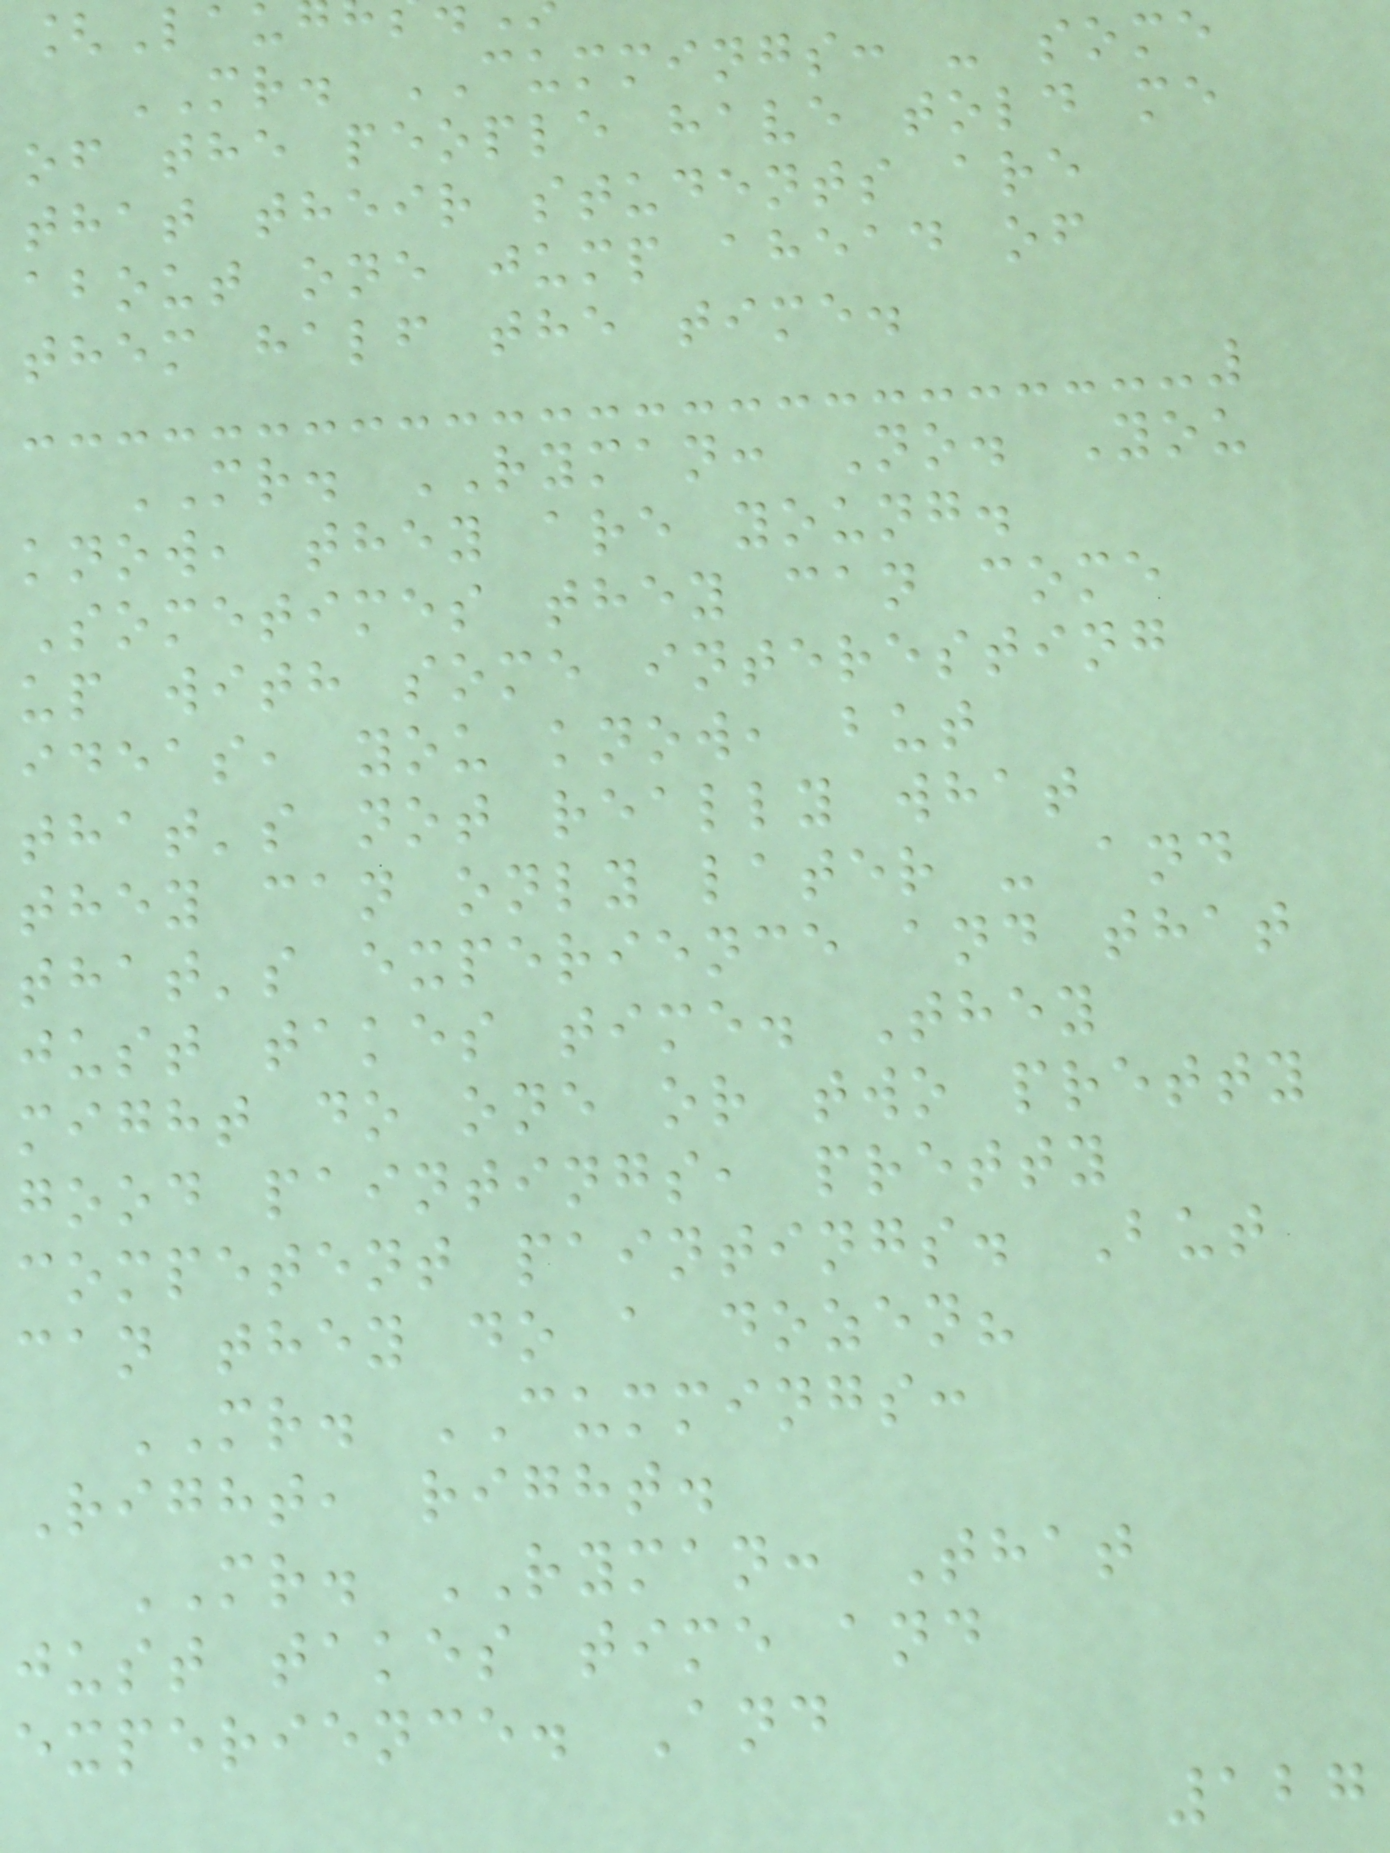[La
MR. CUMMINGS: - some
of the people have told me
that their students are
about one jump ahead of
them half the time.
MR. RYMAN: No. You
know, they are young.
Sometimes they can come
up with some interesting
ideas, you know, but
that's not really what
they can only later - and
that's experience and that
just takes time. They
might do one or two pretty
good paintings, pretty
competent paintings. But
can they do a dozen?
MR. CUMMINGS:
Right, right.
MR. RYMAN: That
just takes time and
experience. And
127
